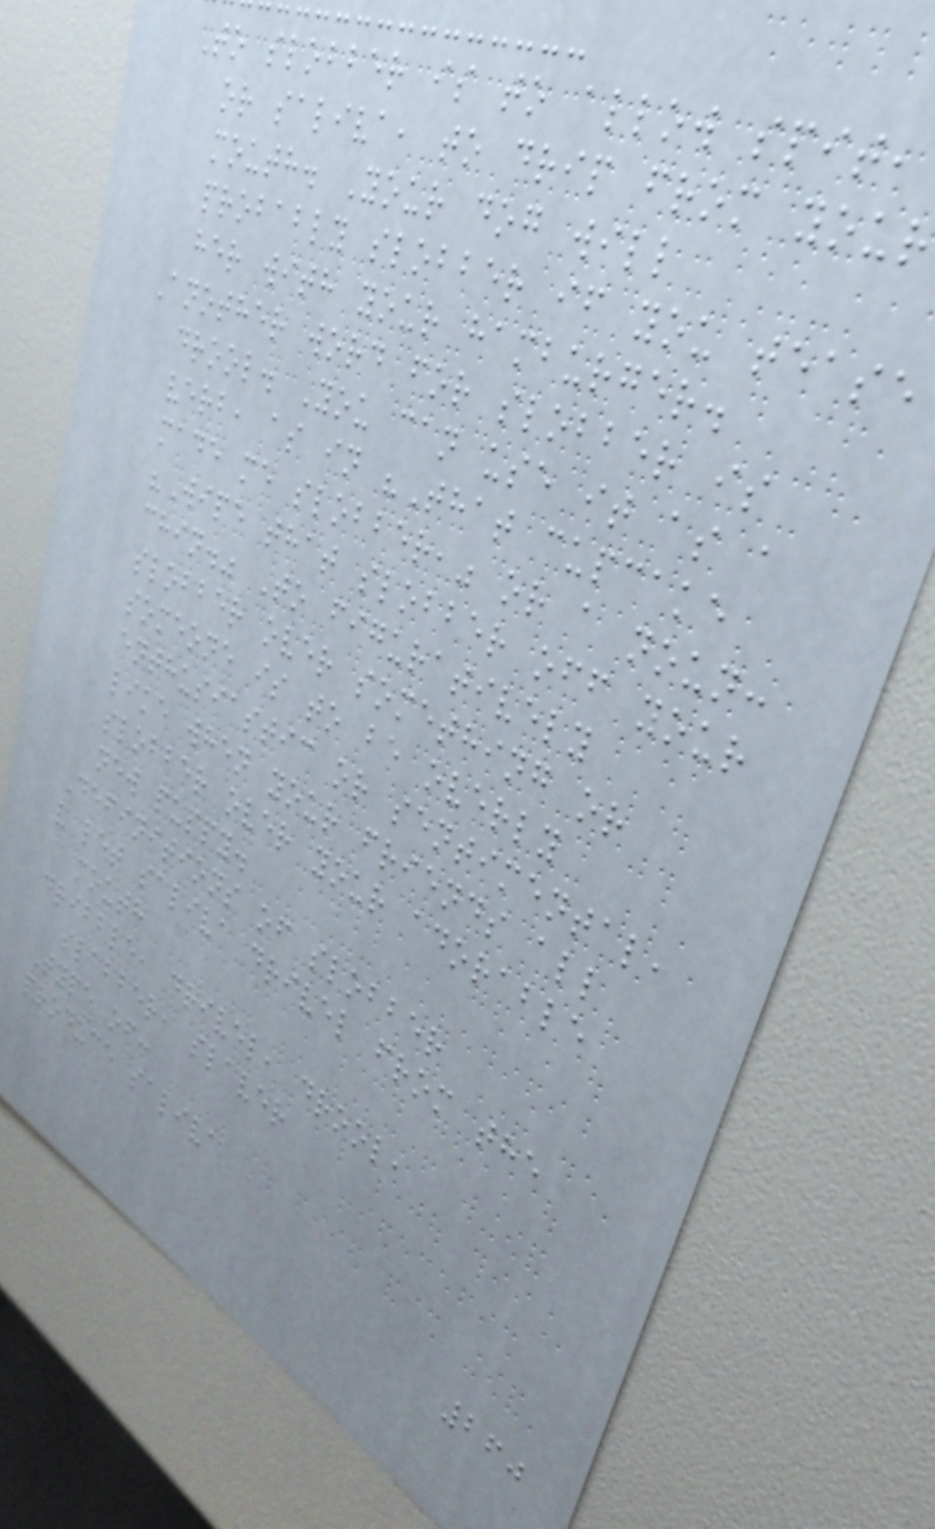To slobber is to allow spit,
or saliva, to drip from your
mouth. Your dog will
probably slobber if you tease
her with your hamburger.
Another word for slobber is
drool. You can use it as a
verb, as in "That cupcake
made me slobber," or a noun:
"Wipe that slobber off your
chin." To figuratively
slobber over something or
someone is to be overly
enthusiastic or sentimental,
like when your friends all
slobber over your adorable
new puppy.
Definitions of slobber
v let saliva drivel from the
mouth
dribble, drivel, drool,
slabber, slaver
Type of:
produce saliva
260
